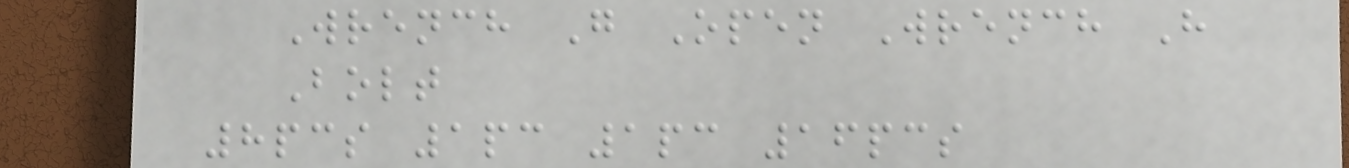Wrench G Open Wrench H
Bolt
8pcs 1pc 1pc 16pcs
